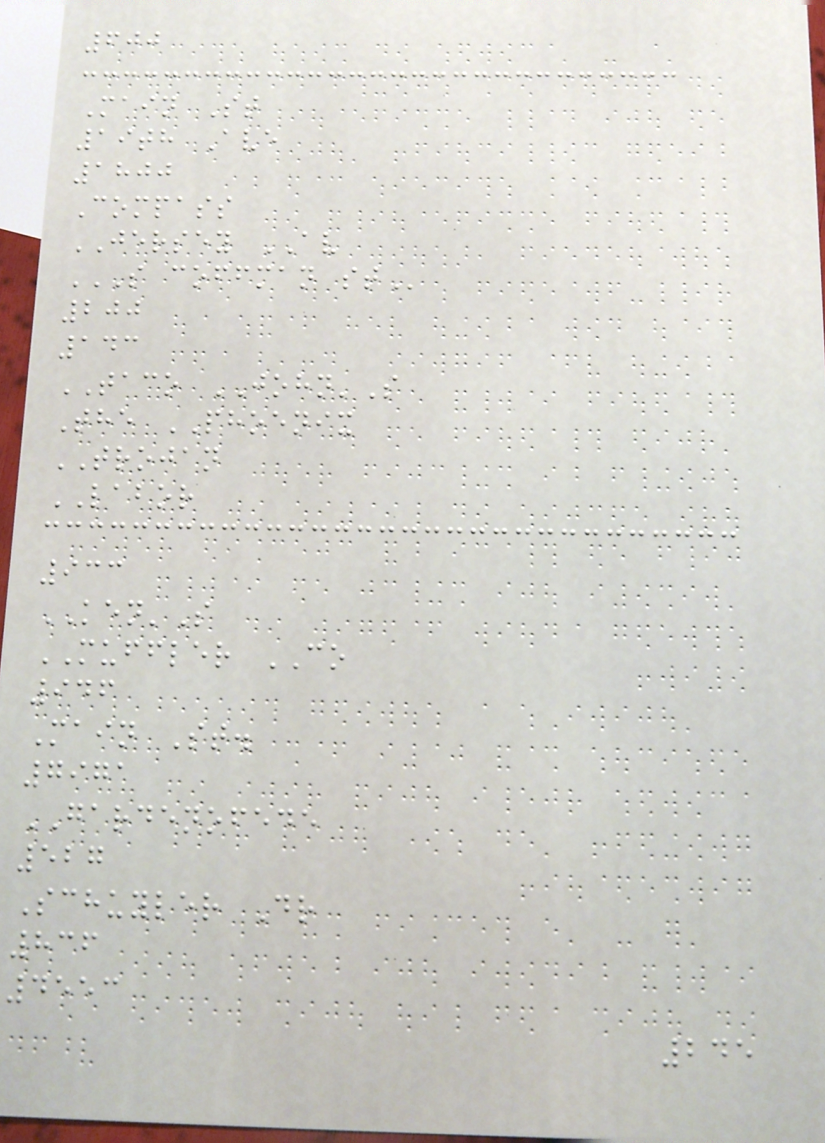600
Main St
19th Ave
1800
Compass
JERSEY AV
S COFFMAN ST
200
143
TACO JOHN'S
The PHOENIX
TROJAN
LABOR
933
KEN'S
MUFFLER CO
946
Main St.
7971
GARDENOFEDE
527
Schuyler Dr
836
4553
245
